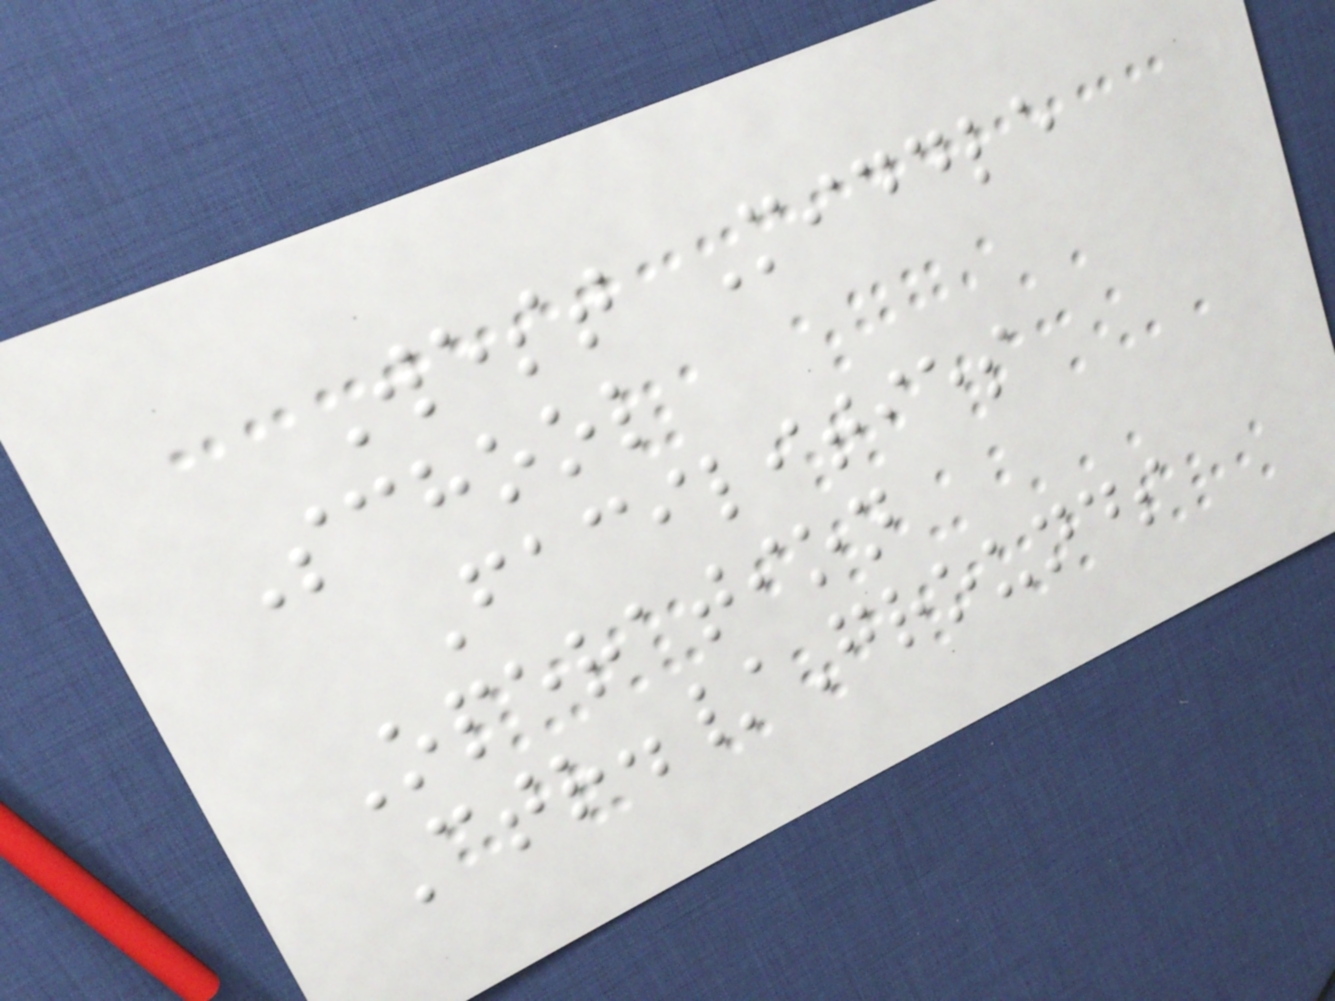West Middle
School
Facilities
Operation
Ctr./Grounds
